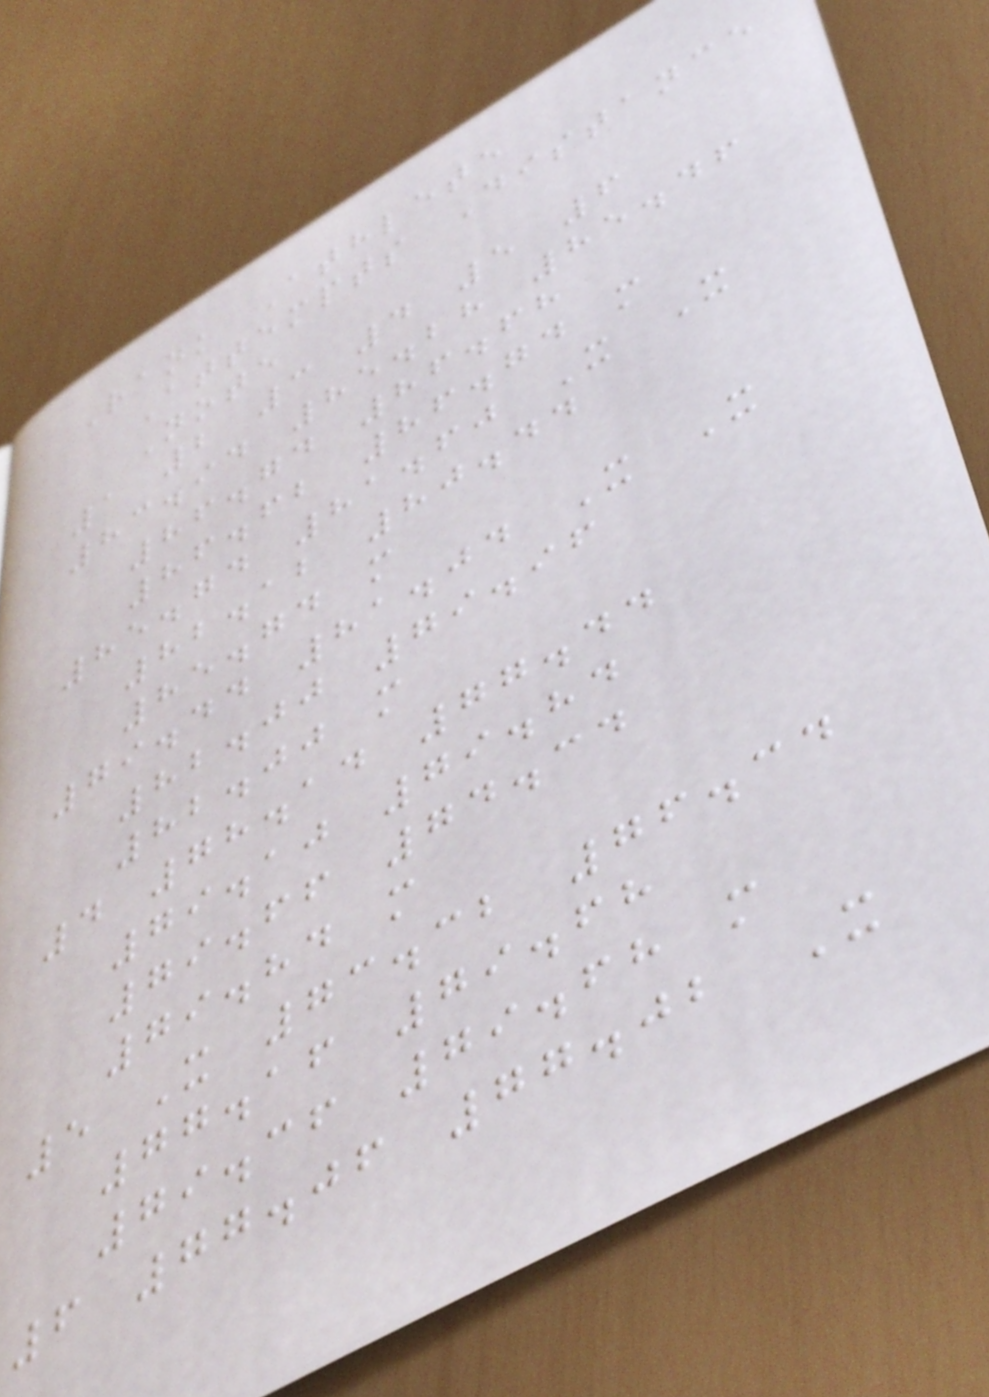Rank Athlete
Attempts Distance
Note
1 2 3 4 5 6
83.94 85.28 85.46
86.74 86.68
86.62 86.74 m
85.74 81.60 X X
82.12 80.44
85.74 m
79.44 81.04 X X
82.00 79.96
82.00 m
4 78.14 77.44
79.10 79.84
79.66 74.34
79.84 m
5 X 73.32 76.34
77.16 79.68
79.36 79.68 m
6 77.06 77.02 X
